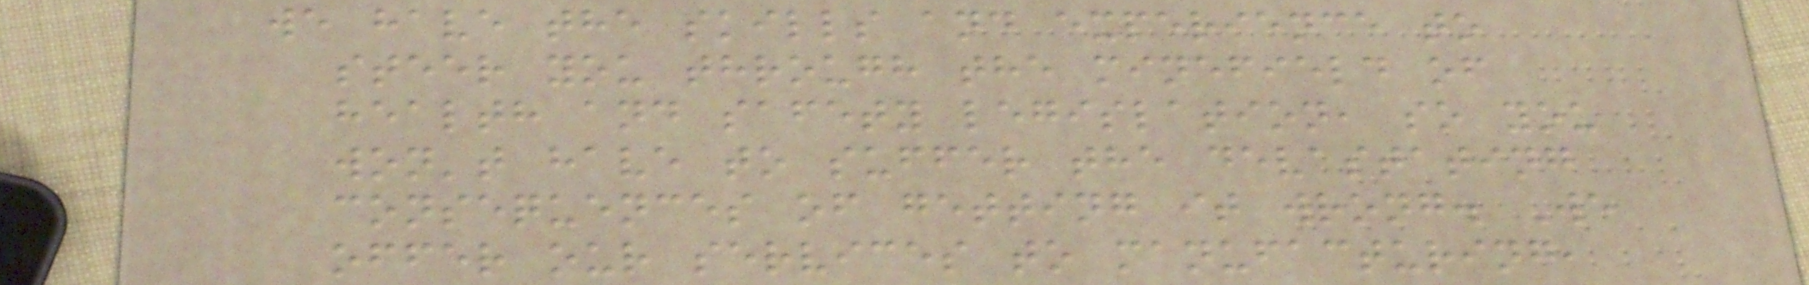we have the skills and experience to
steer you through the minefield of
health and safety legislation, so you
won't have to suffer the devastating
consequences of getting it wrong. We
offer our services to manufacturing,
